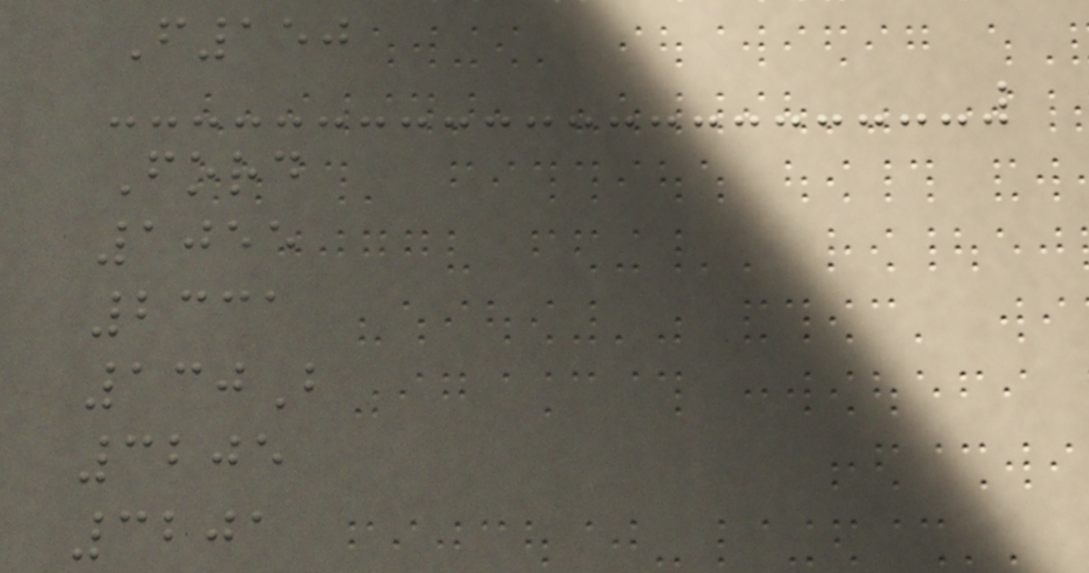F150
Ford
1055
2331
130B
3205
3201
